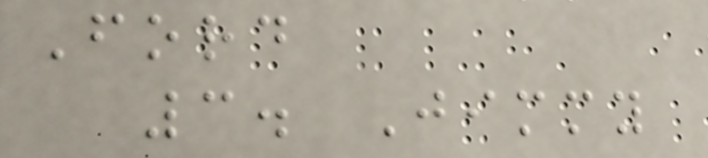Ford
3. Jimmy
